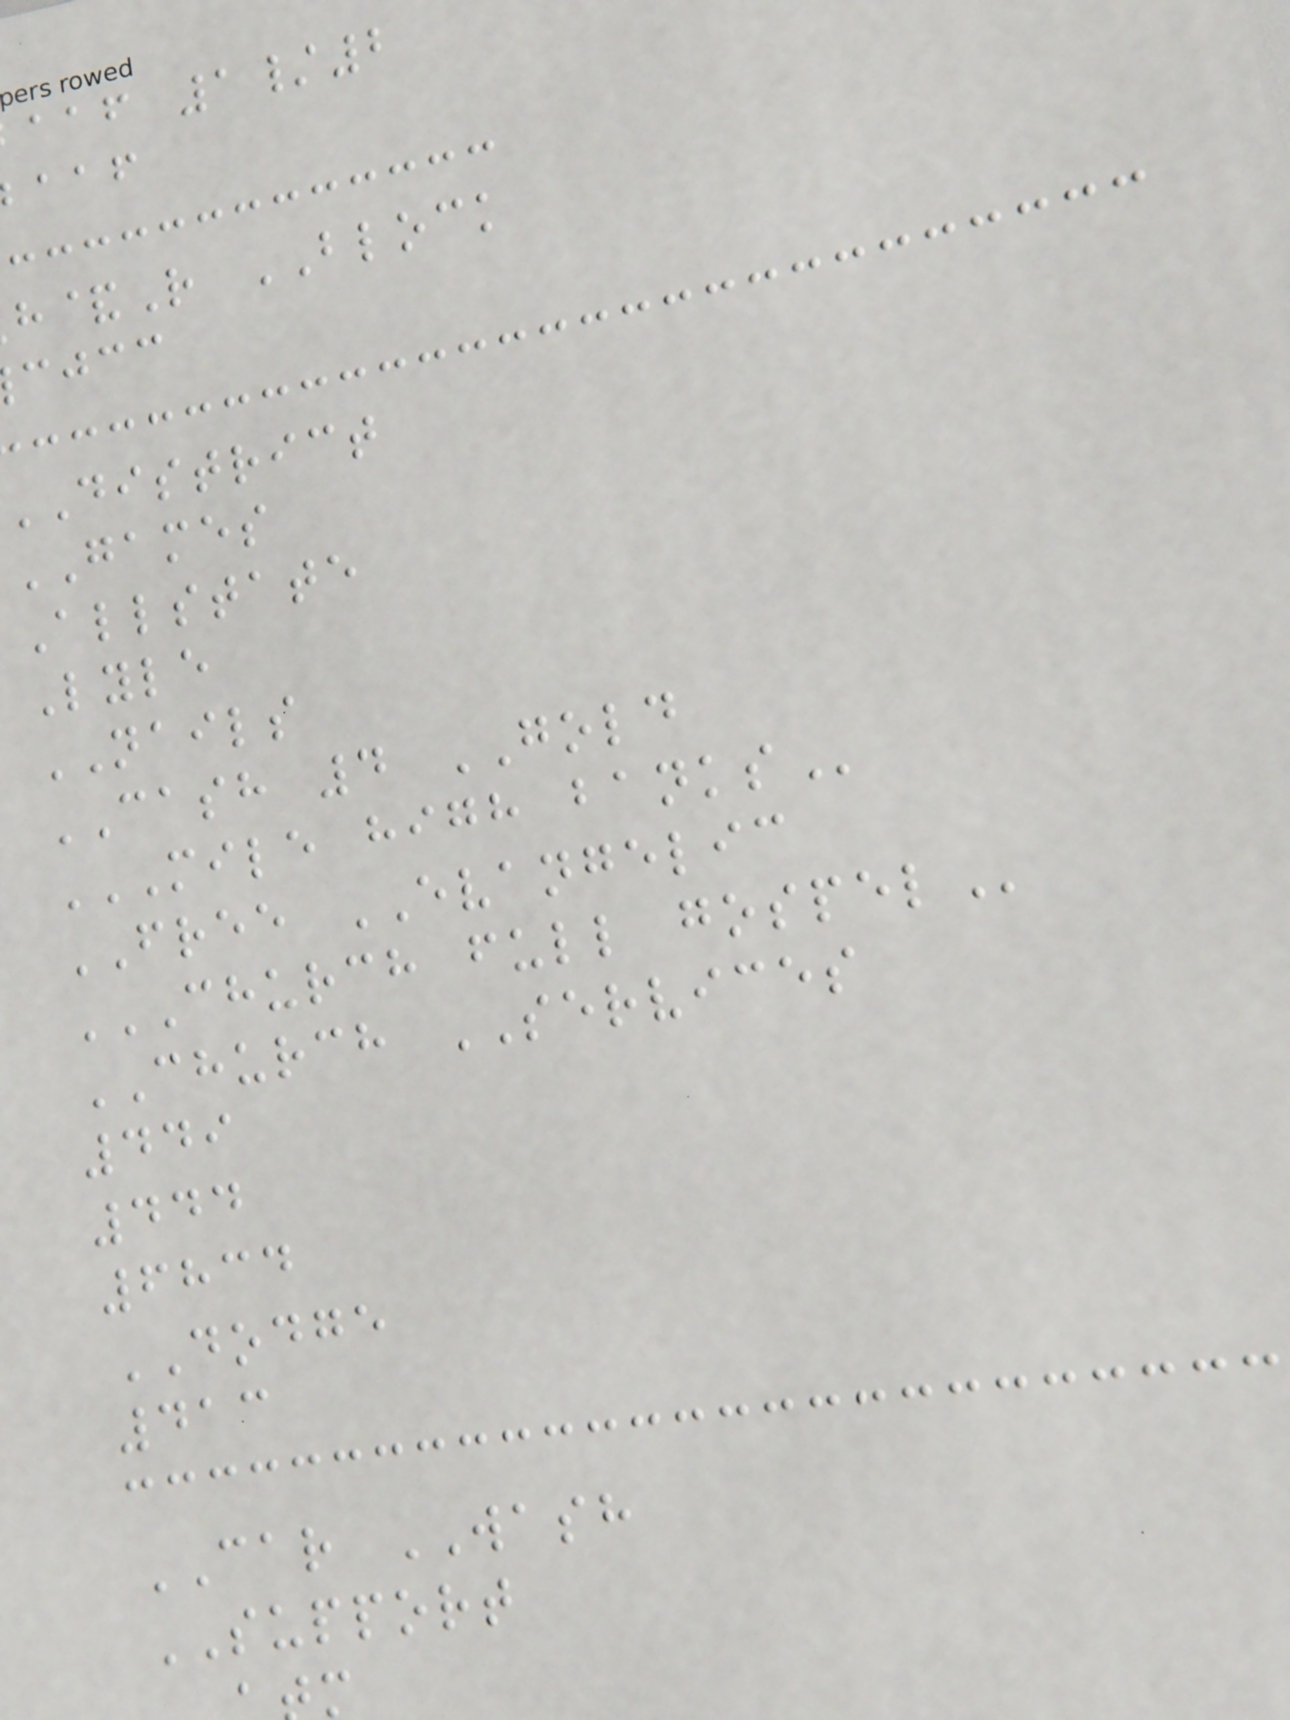aaf 1/2
&R BLOCK
cjcc
district
GAMES
Allstate
Lyle
NAILS
CASH 4 GOLD
MILE HIGH BANKS
FREE EVANGELIC
CHURCH FULL GOSPEL
CHURCH SERVICES
449
444
6834
DODGE
413
CAR WASH
SUPPORT
